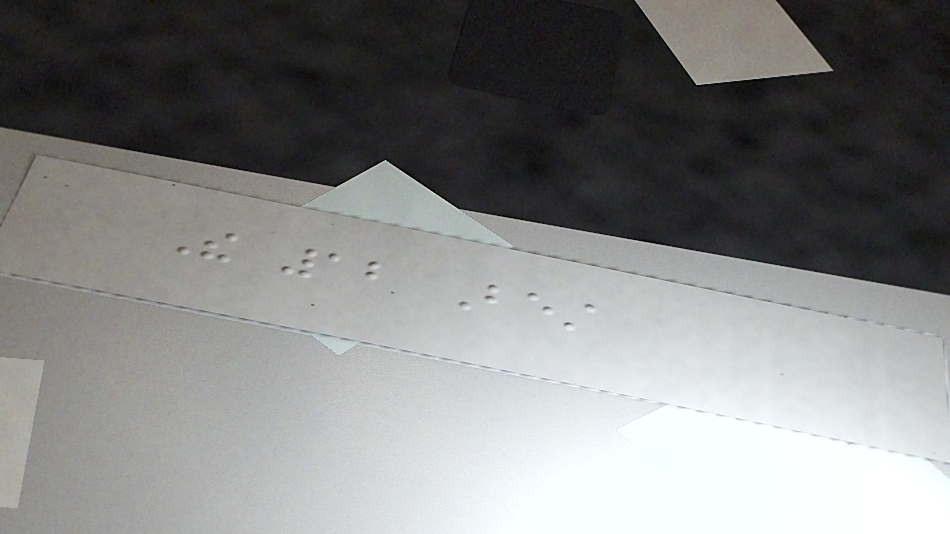The 12 Best
